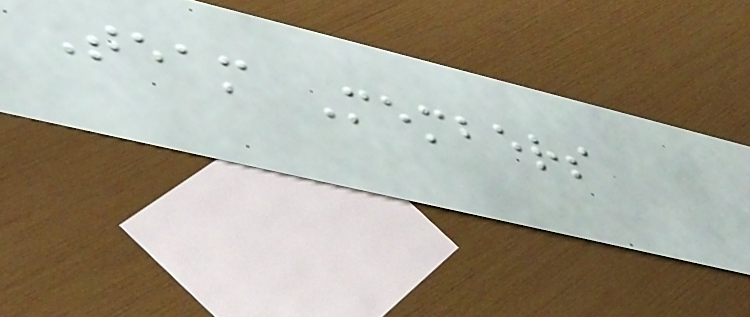Team Members
